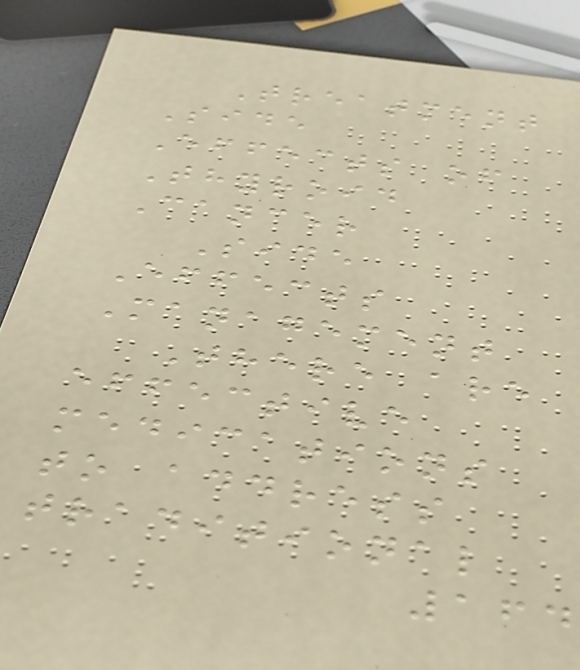Treatment
Side
Effects of
Thyroid
Cancer
Side
Effects
Management
There are
effective
medications
to address
traditional
164
